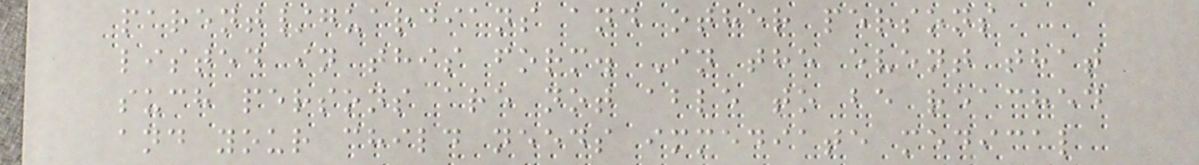parent/guardians and other persons
listed in this form. In the event that
such persons are not able to be reached
and your child needs immediate medical
